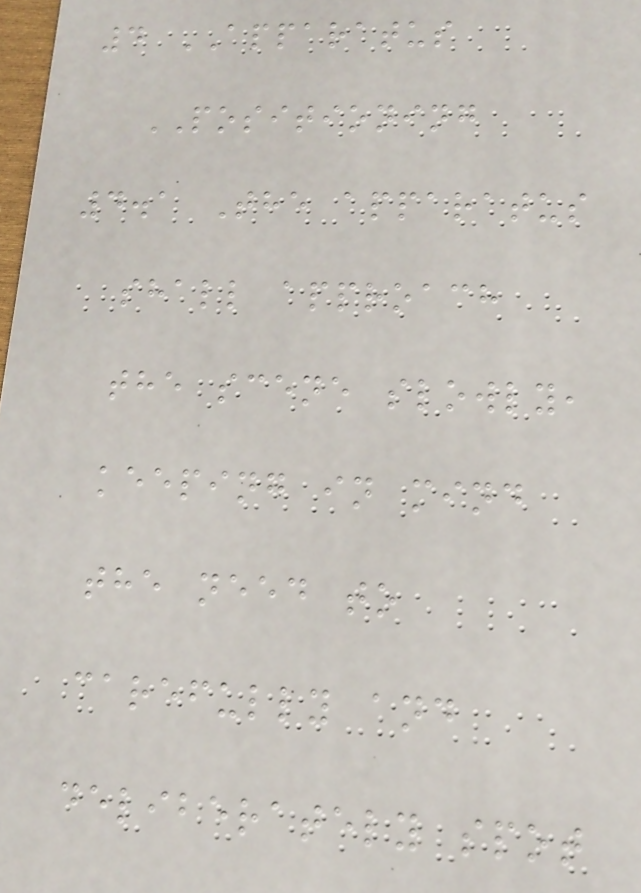4 APPARATUS
POSITIONING
4.1 The apparatus
shall approach
the scene slowly,
keeping in mind
the need to
carefully and
deliberately spot
